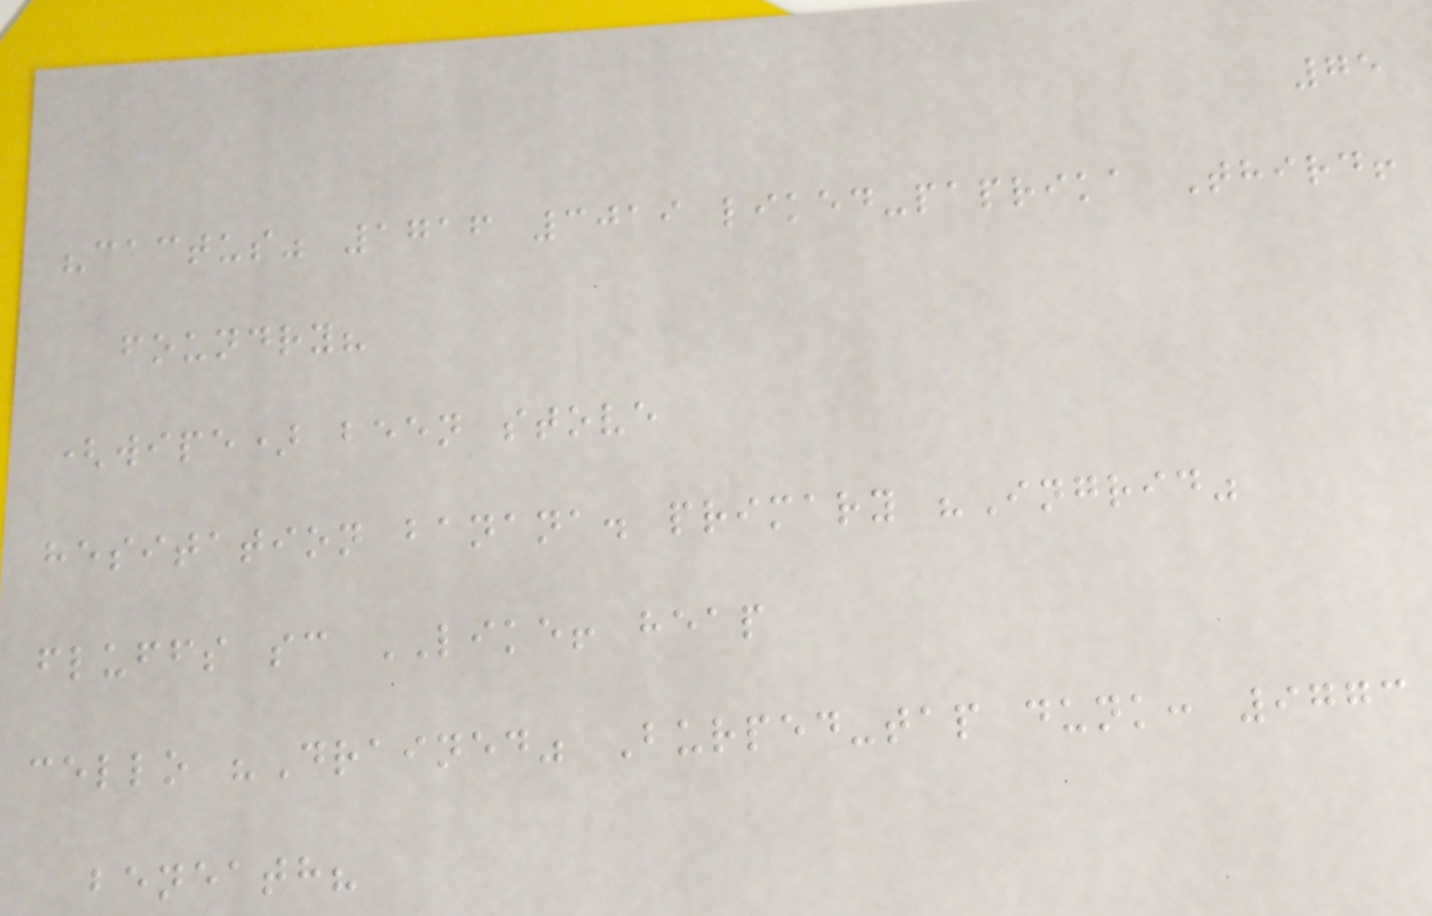75
"cactus" 1716 3019 liked-paprika Third!
foundry?
(wipe) been stove
hesitation banana. primary "Ingrid"
fluffs sc LIKE! heap
cello "Drained" Burped-tap dunk: 9773
beneath?
